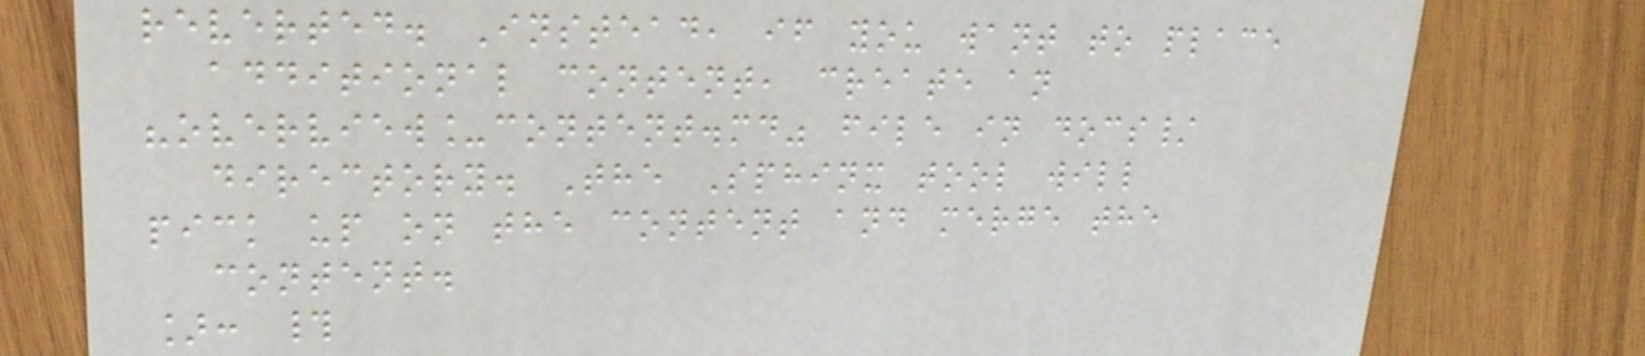reverted. Instead, if you want to place
additional content, create an
"overview_content.md" file in docs/
directory. The Sphinx tool will
pick up on the content and merge the
content.
]: #
